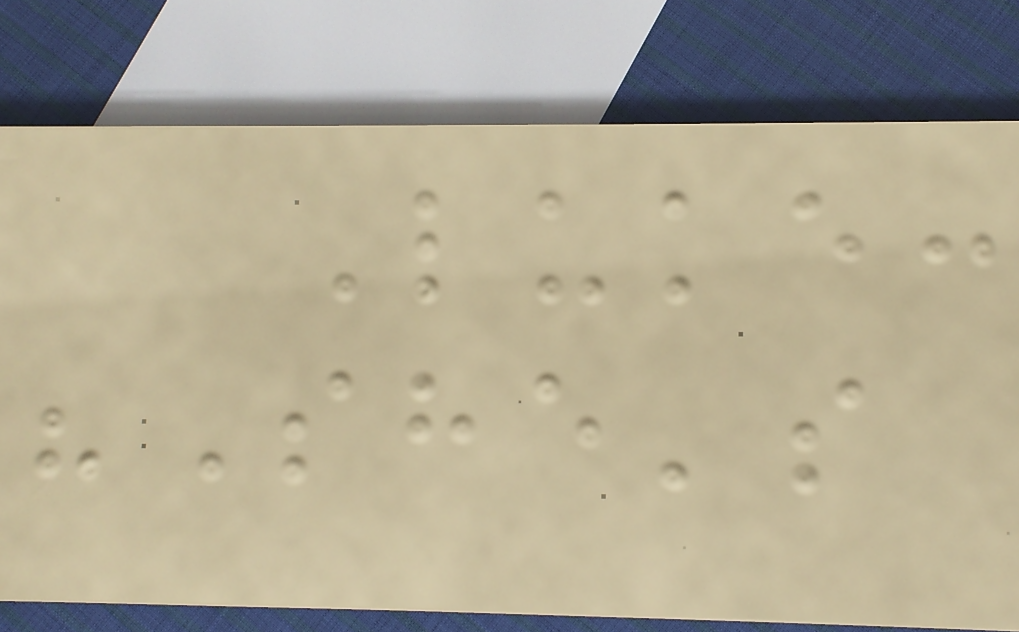Luke:
"She's
